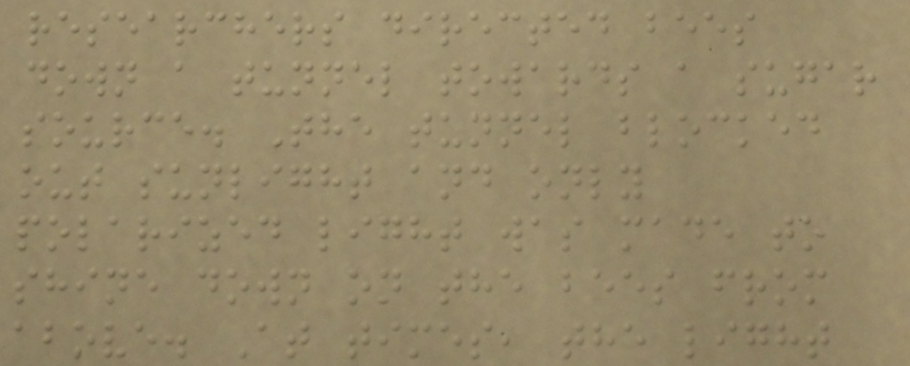researchers directed bees
down a tunnel towards a sugar
source. The tunnel blocked
out sunlight and only
polarized light was made to
shine down on the bees from
above. At times, the light
